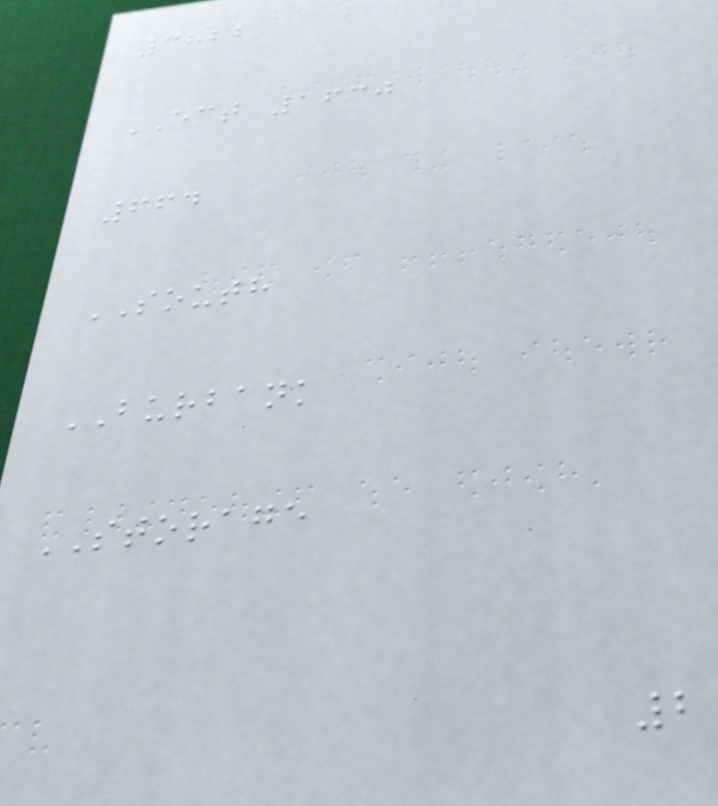3822
ECT 1630
664
SOUTH
BURBANK
STORAGE
2
